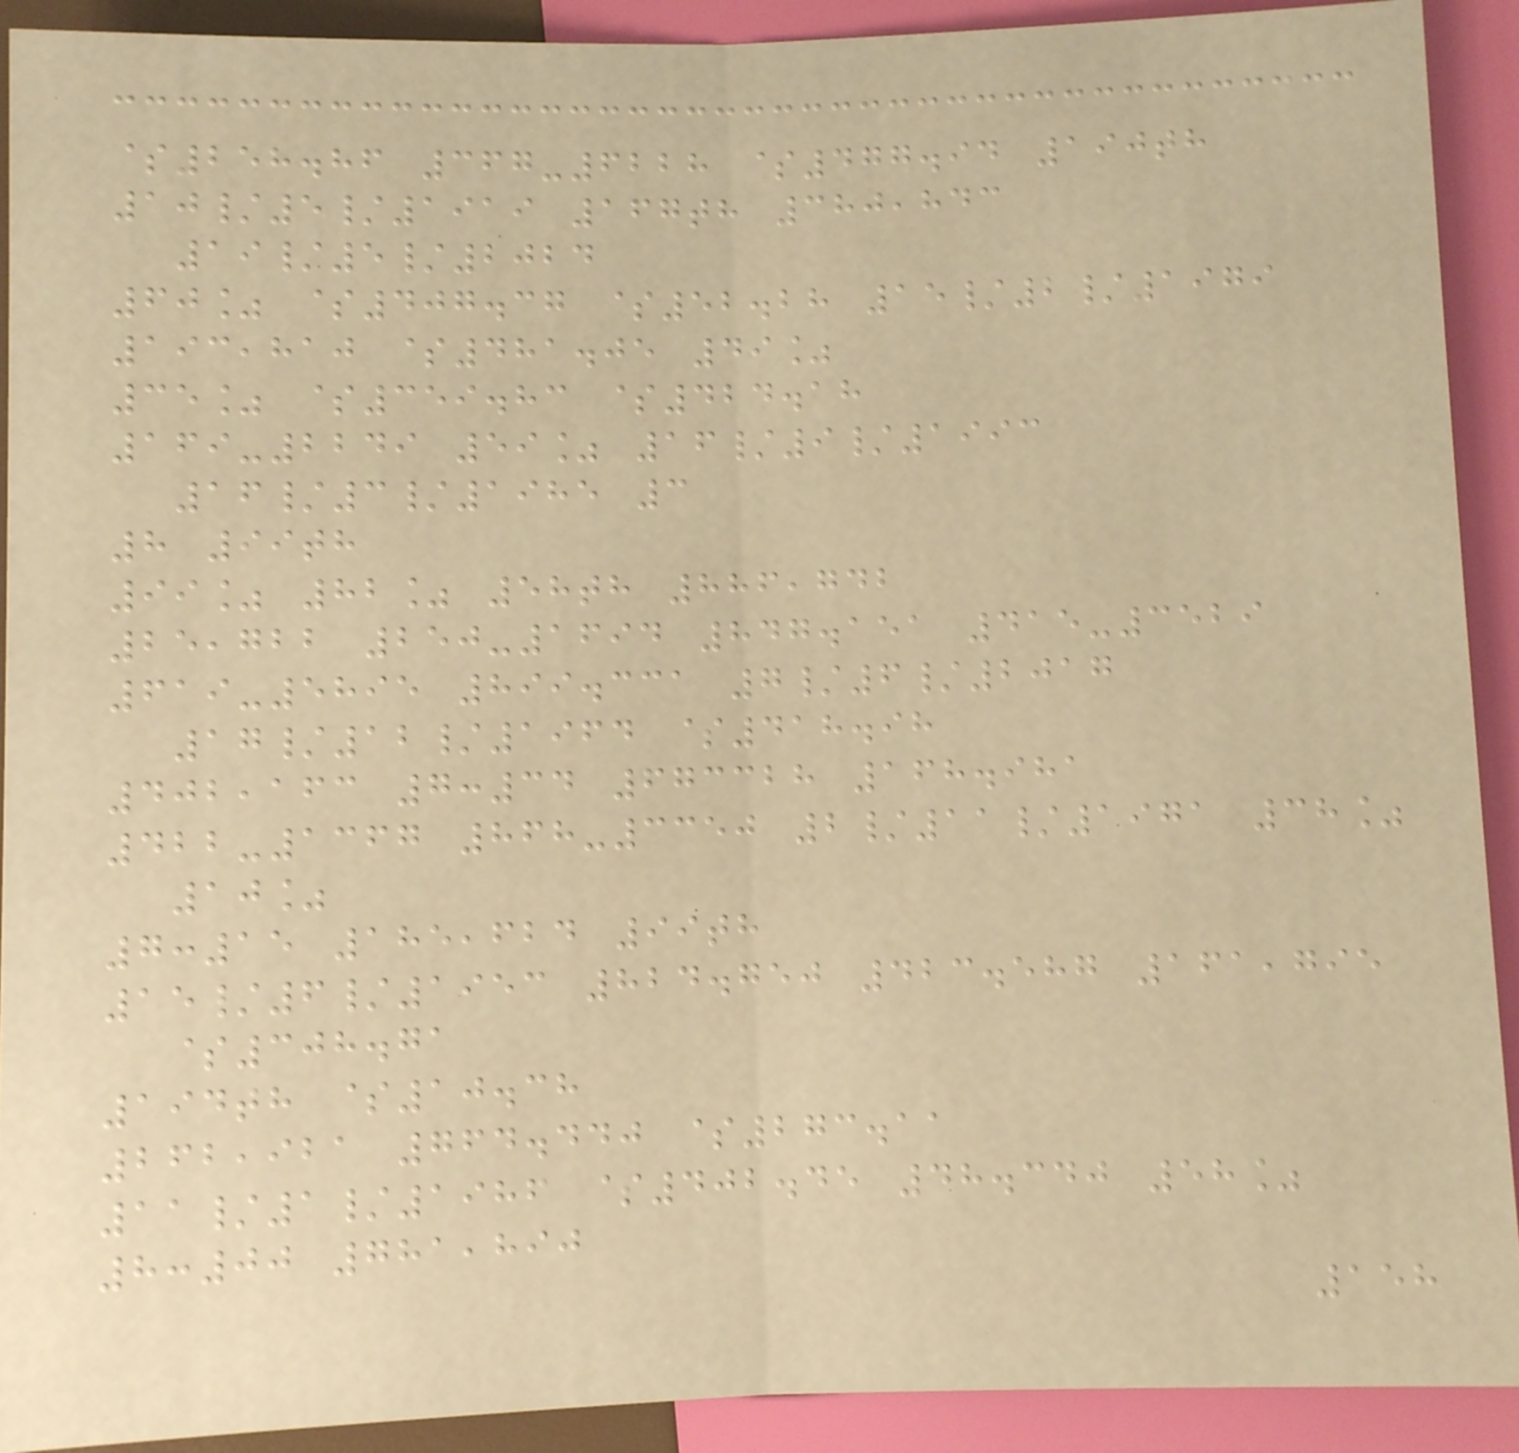$258.86 367-6228 $477.94 190th
10/5/1919 167th 380,843
19/5/2024
60% $407.37 $52.28 15/2/1979
193,810 $481.05 49%
35% $359.83 $424.18
169-2249 59% 16/9/1993
16/3/1985 3
8 99th
99% 82% 58th 886,742
25,722 250-1694 847.151 415-3529
619-5895 899.331 7/6/2017
17/12/1964 $418.98
402,163 7:34 673328 168.981
422-1367 868-3350 2/11/1971 38%
10%
7:15 185,624 99th
15/6/1953 824.750 423.587 161,795
$308.71
194th $10.38
262,921 764.440 $273.11
11/1/1986 $402.45 48.340 58%
8:00 781,890
158
